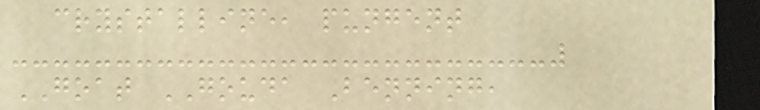crystalline, pungent
GOAT GOUDA Benning,
